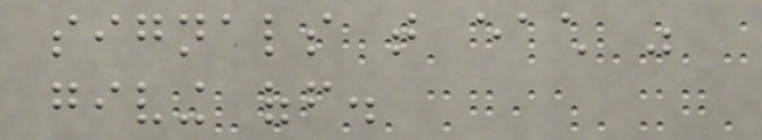signals that each was
giving off.
